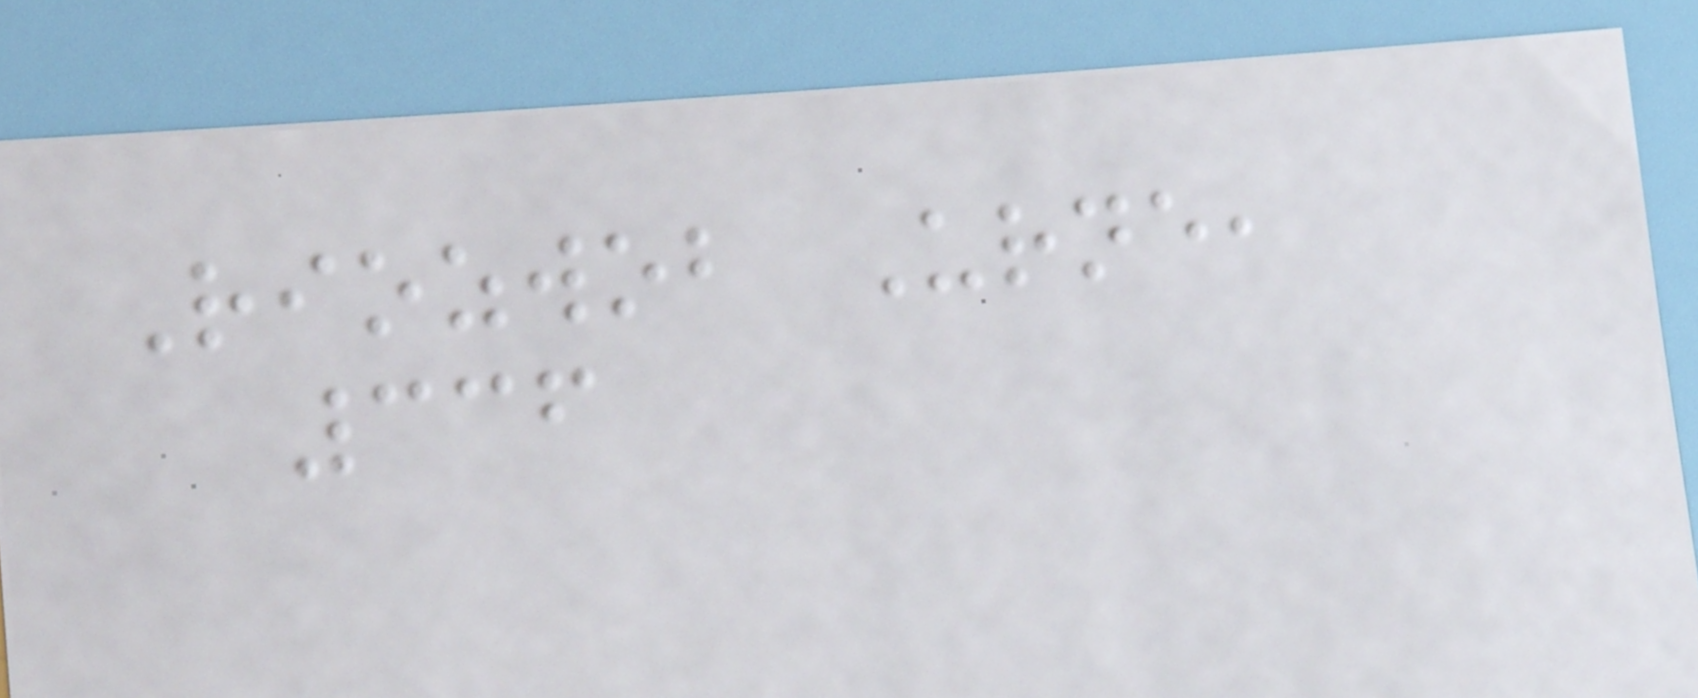Riozwob Urne,
336
